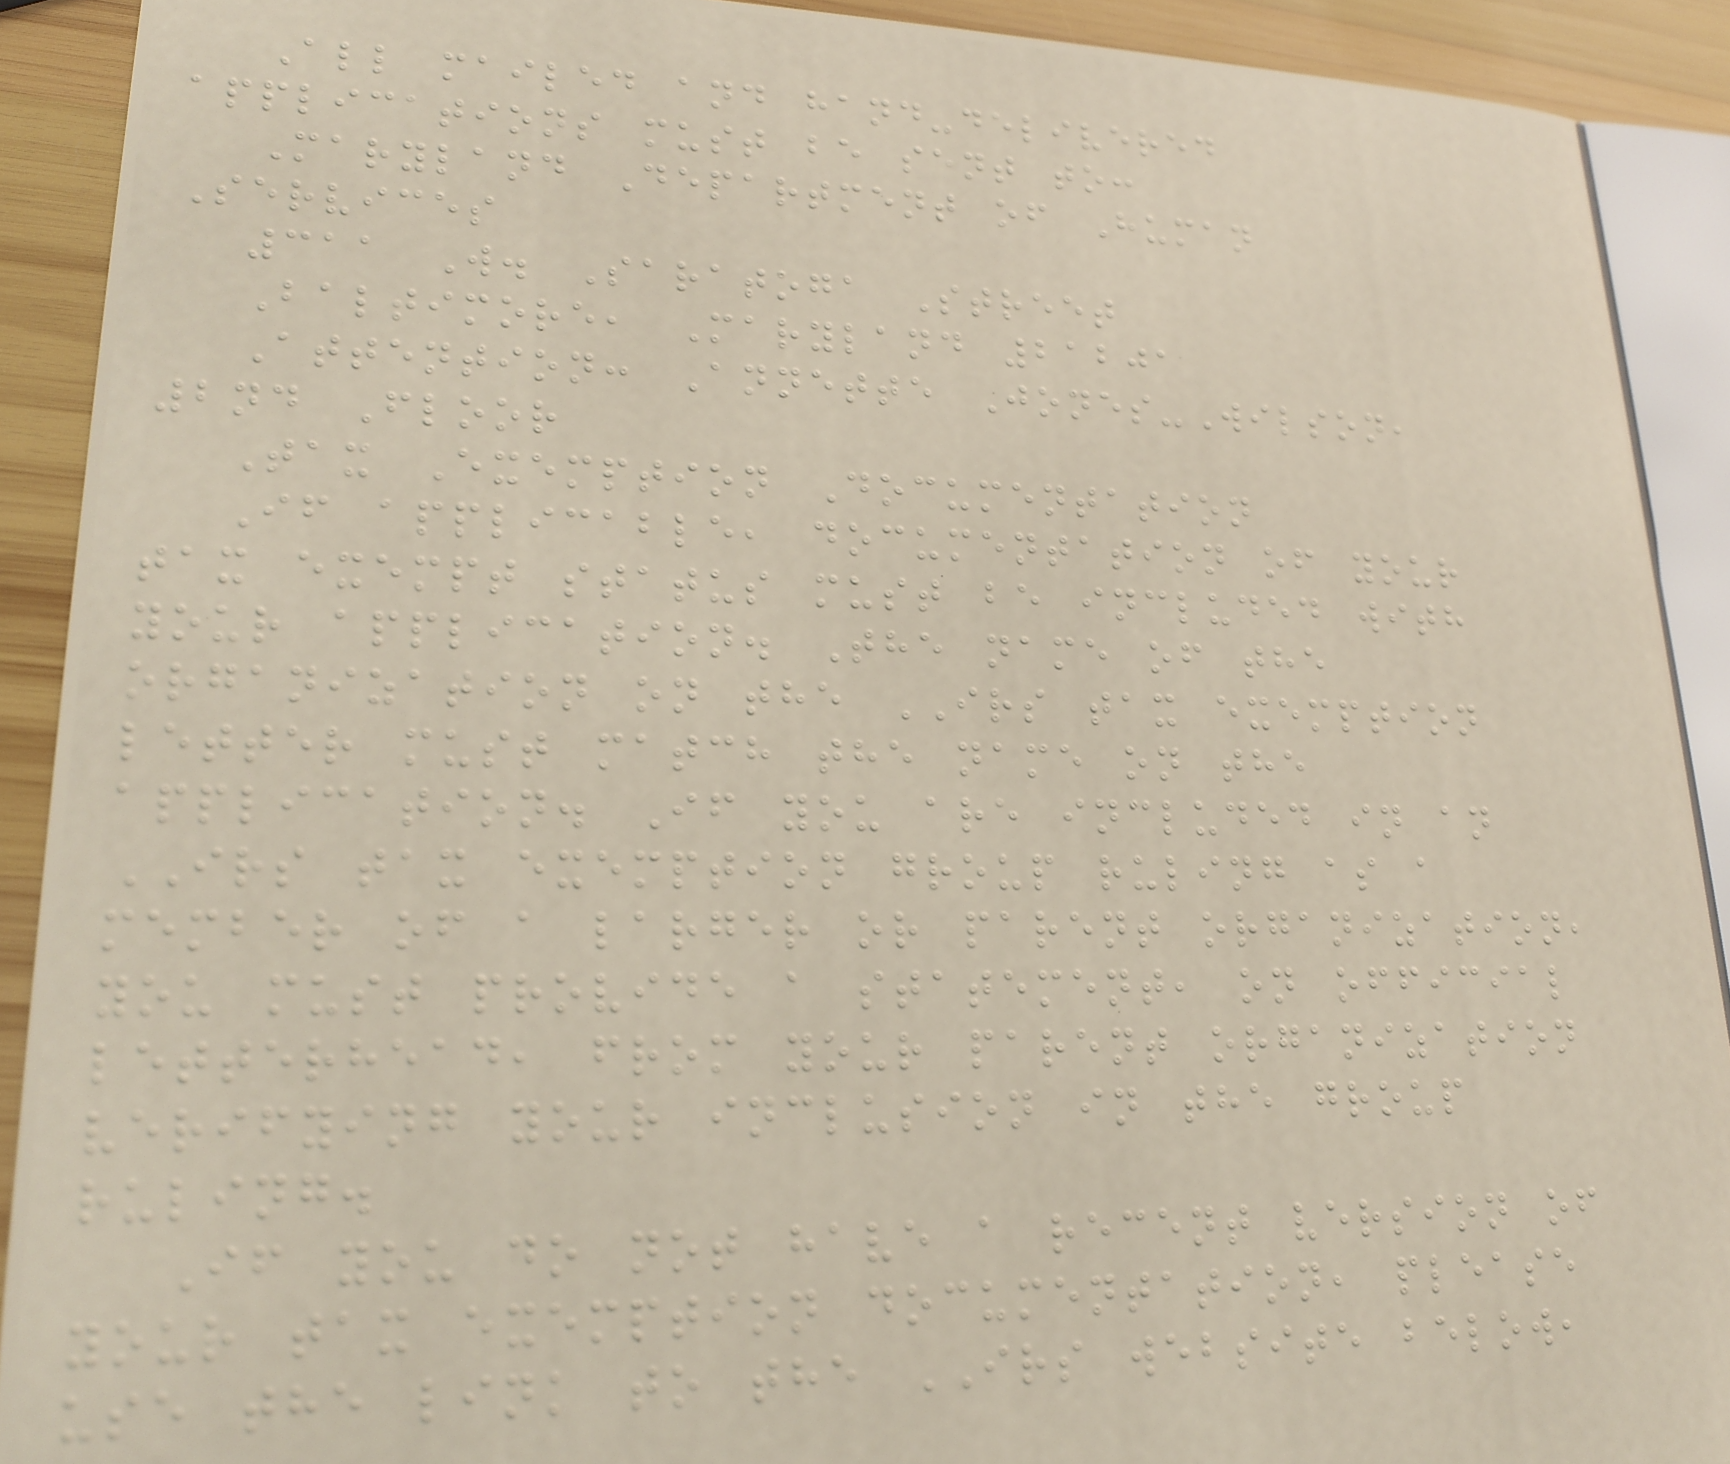All mailed and hand-delivered
applications must be sent to:
Maryland Department of Human
Services
311 W. Saratoga Street
Baltimore, Maryland 21201
Attention: Annette Jones-Wilson,
2nd Floor
Tax Exemption Documentation
If applicable, documentation of your
tax exempt status must be included with
your application. The name of the
organization on the IRS tax exemption
letter must match the name on the
application. If you are included in an
IRS tax exemption group ruling as a
member of a larger or parent organization,
you must provide a statement, on official
letterhead, from your parent organization
verifying your inclusion in the group
ruling.
If you do not have a recent version of
your tax exemption documentation, please
use the link to the IRS website below,
